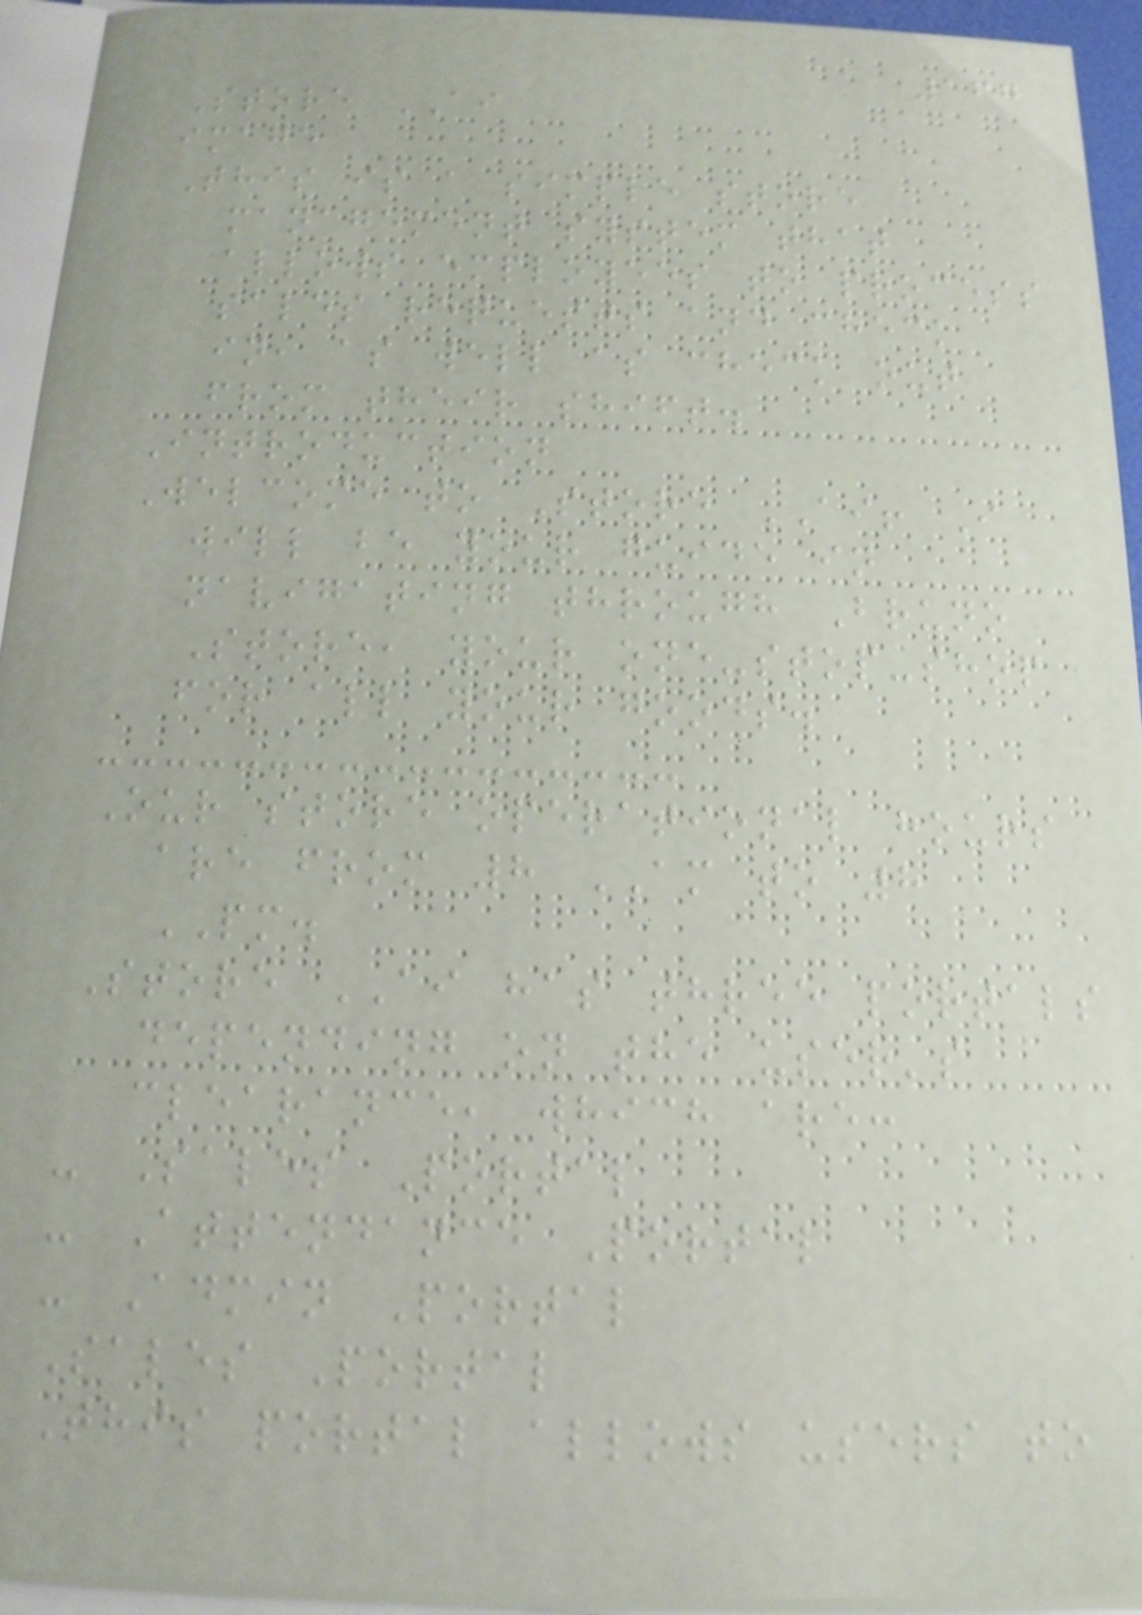167
Store AI
image
This is a simple store
management system that
allows employees to process
sales requests and check
in, as well as check out
from their shift.
Introduction
Welcome to Store AI! I
will be your guide in
navigating through Bruno
Store, your one-stop-shop
for all your goods.
Our store operational hours
are from 8 AM to 8
PM.
Store AI has three portals
depending on the user's
clearance, which are:
- Sales Portal
- Attendance Portal
- Admin Portal
Sales Portal
This portal allows users to
